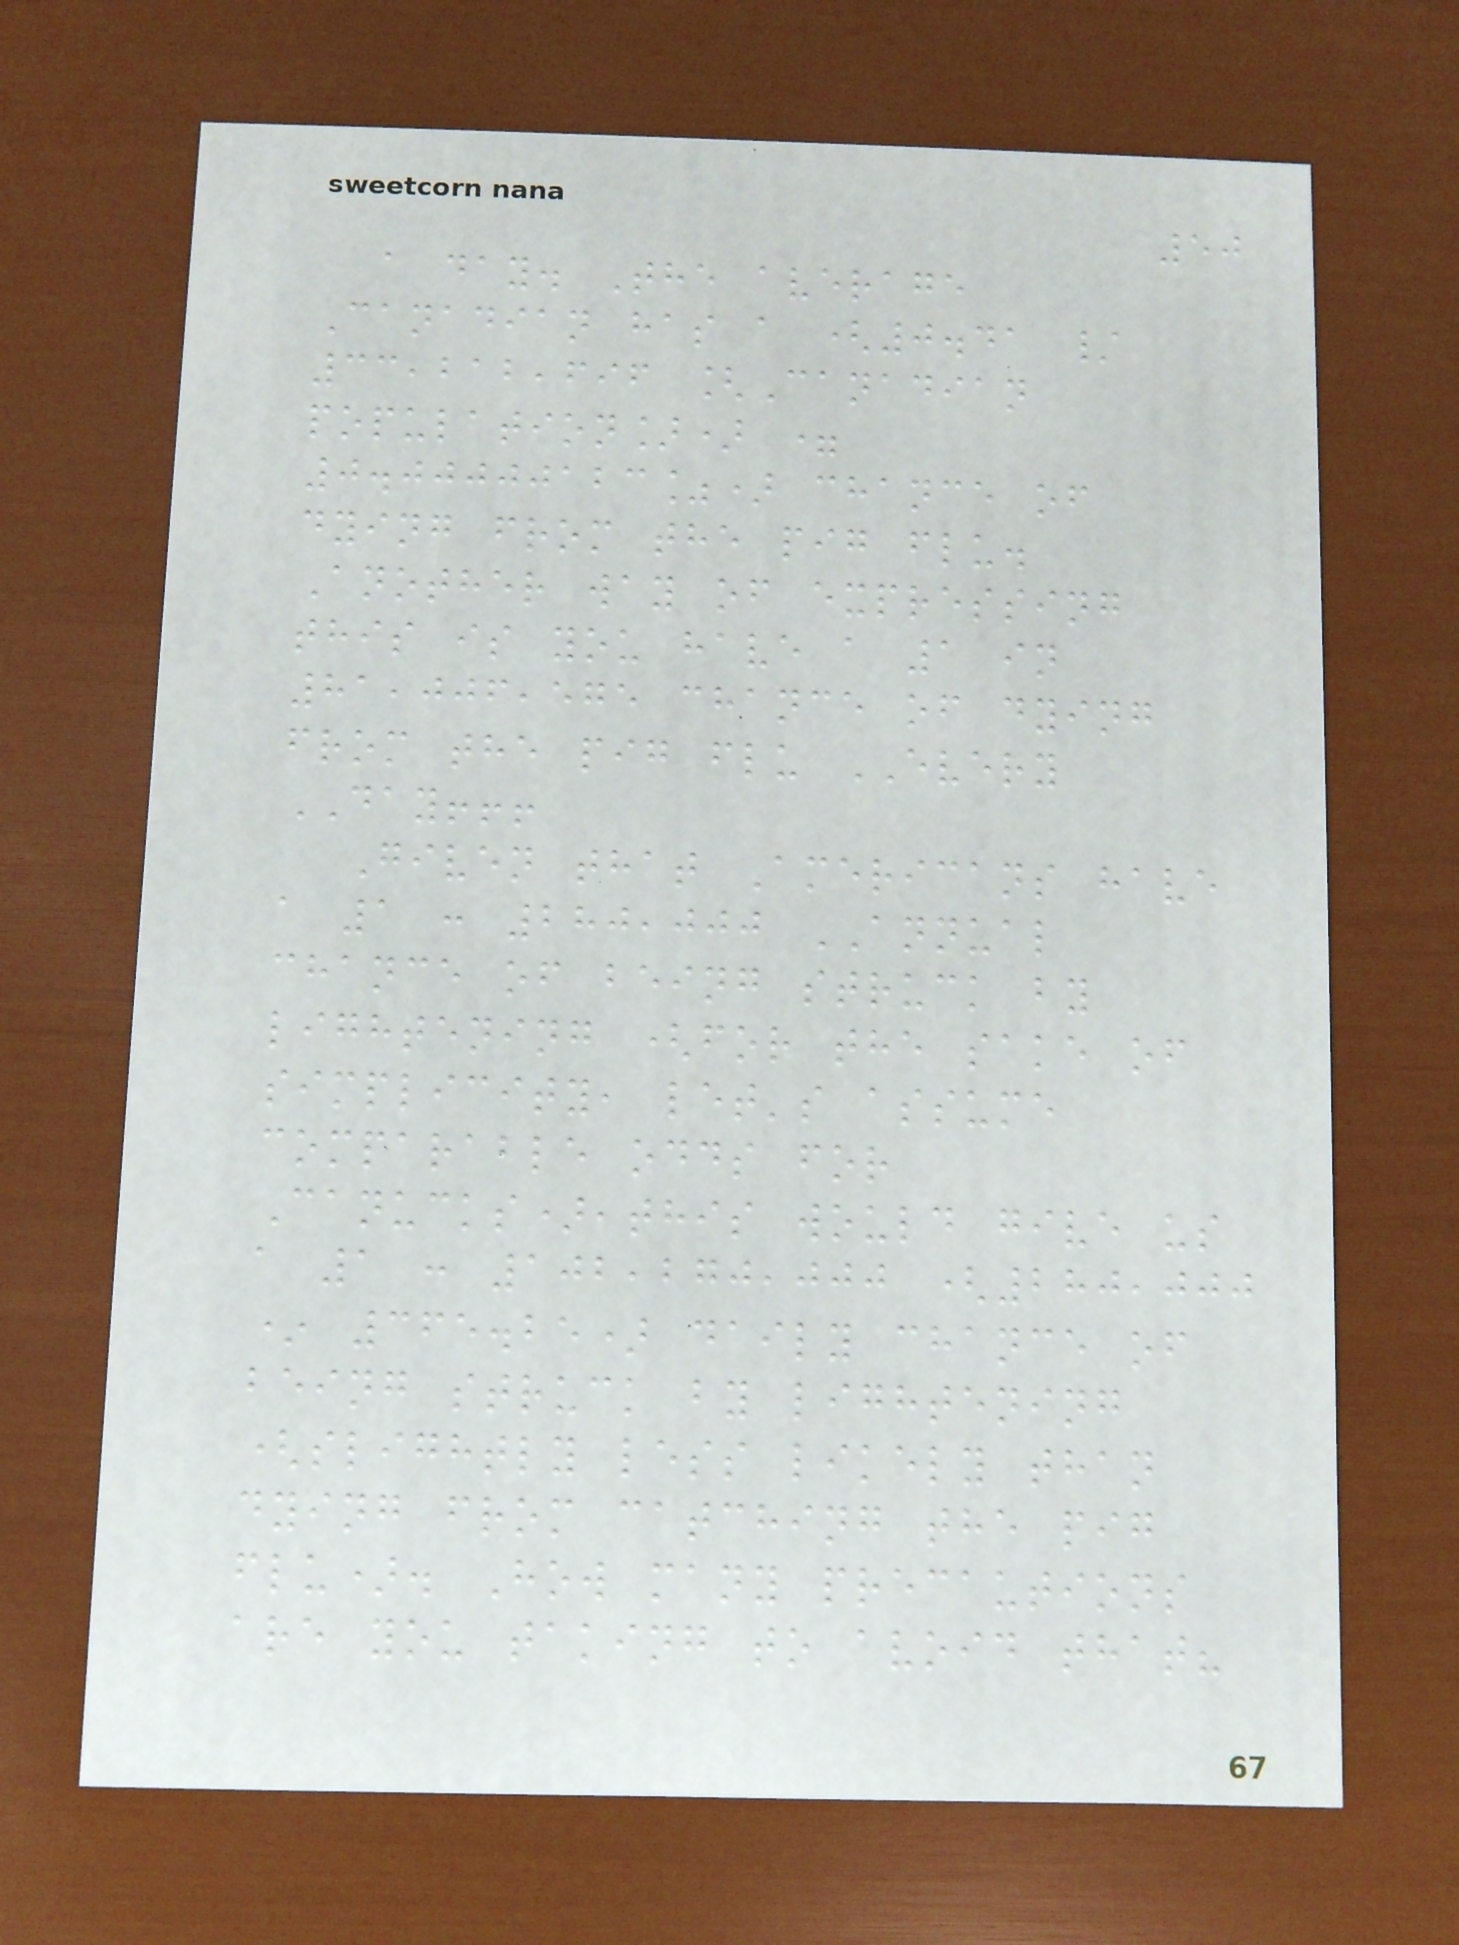50
a day. The average
Canadian has a (0.41 /
33,212,696 [Canadian
population]) =
0.00000123%) chance of
dying from the pig flu.
Another way of expressing
this is you have a 1 in
81,006,575 chance of dying
from the pig flu EVERY
DAY!!!
Given that Americans have
a 1 : 280,000 ANNUAL
chance of being struck by
lightening (for the sake of
simplicity, let's assume
comparable odds for
Canucks),this would give us
a 1 : 102,270,000 (280,000
* 365.25) daily chance of
being struck by lightening
(slightly less likely than
dying from catching the pig
flu). How many precautions
are you taking to avoid that?
